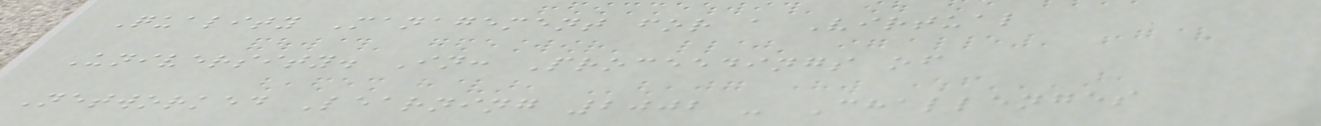Quality Management for a Virtual
University. In: Proceedings of
Networked Learning 2002 - Challenges
